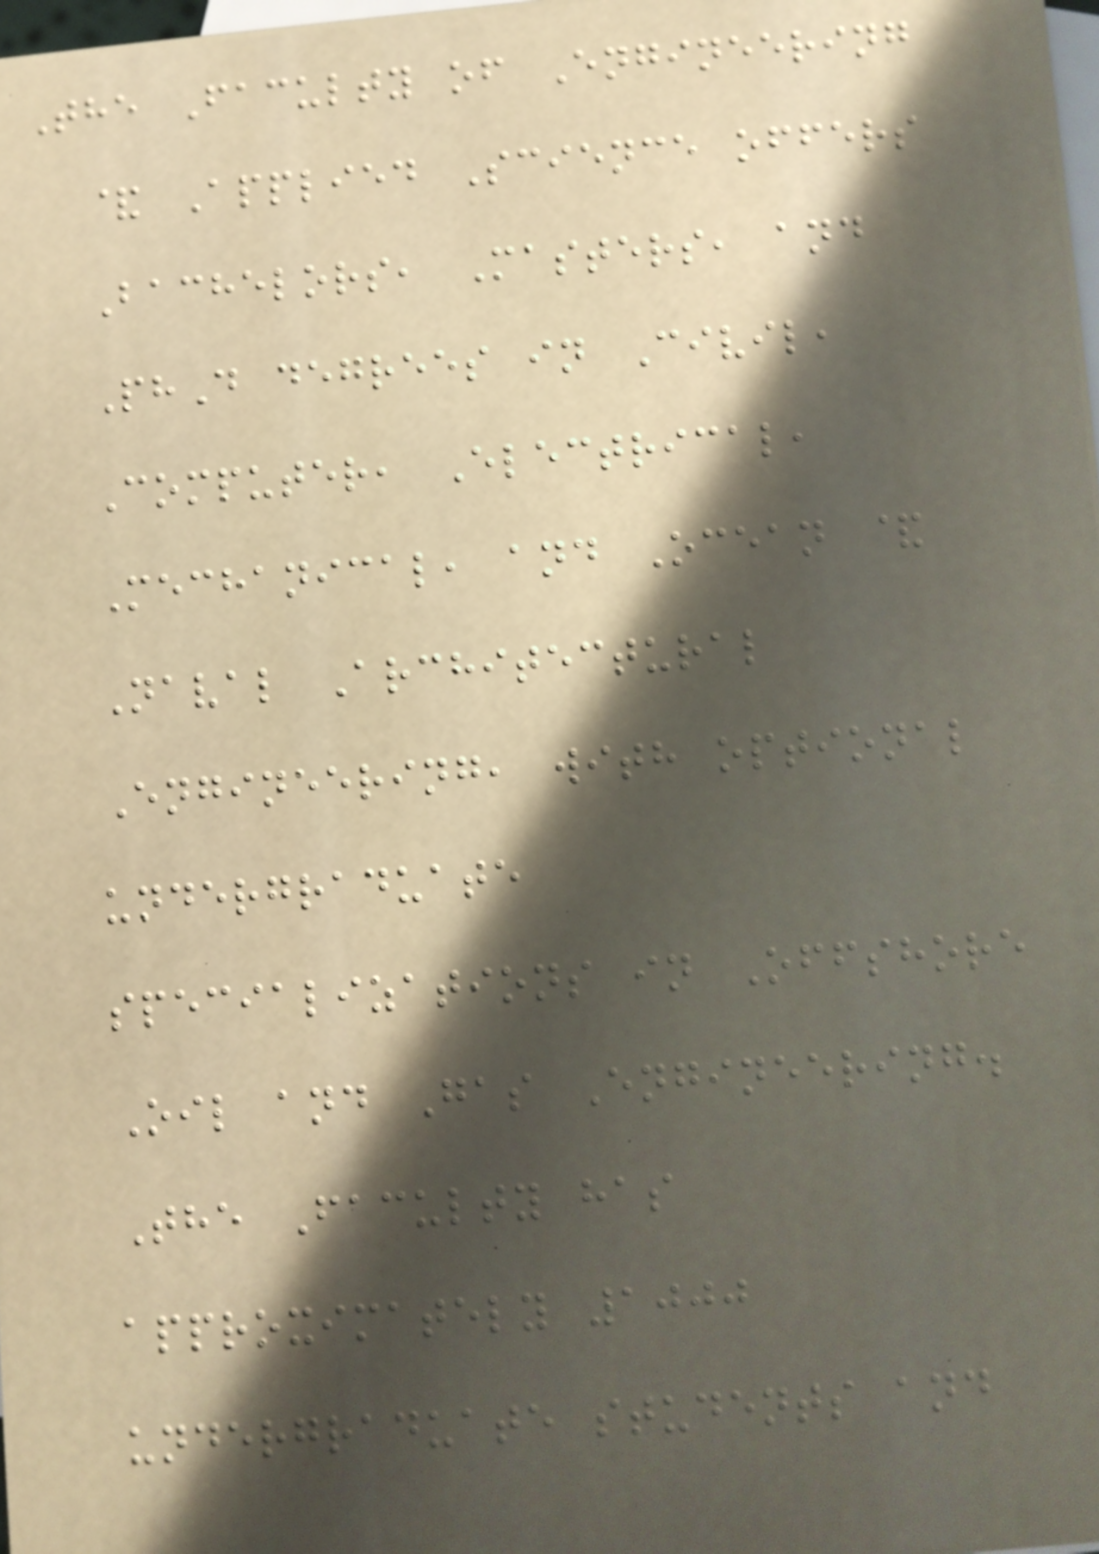The Faculty of Engineering
& Applied Science offers
Bachelors, Masters, and
PhD degrees in Civil,
Computer, Electrical,
Mechanical, and Ocean &
Naval Architectural
Engineering, with optional
undergraduate
specializations in Offshore
Oil and Gas Engineering.
The Faculty has
approximately 1000
undergraduate students and
